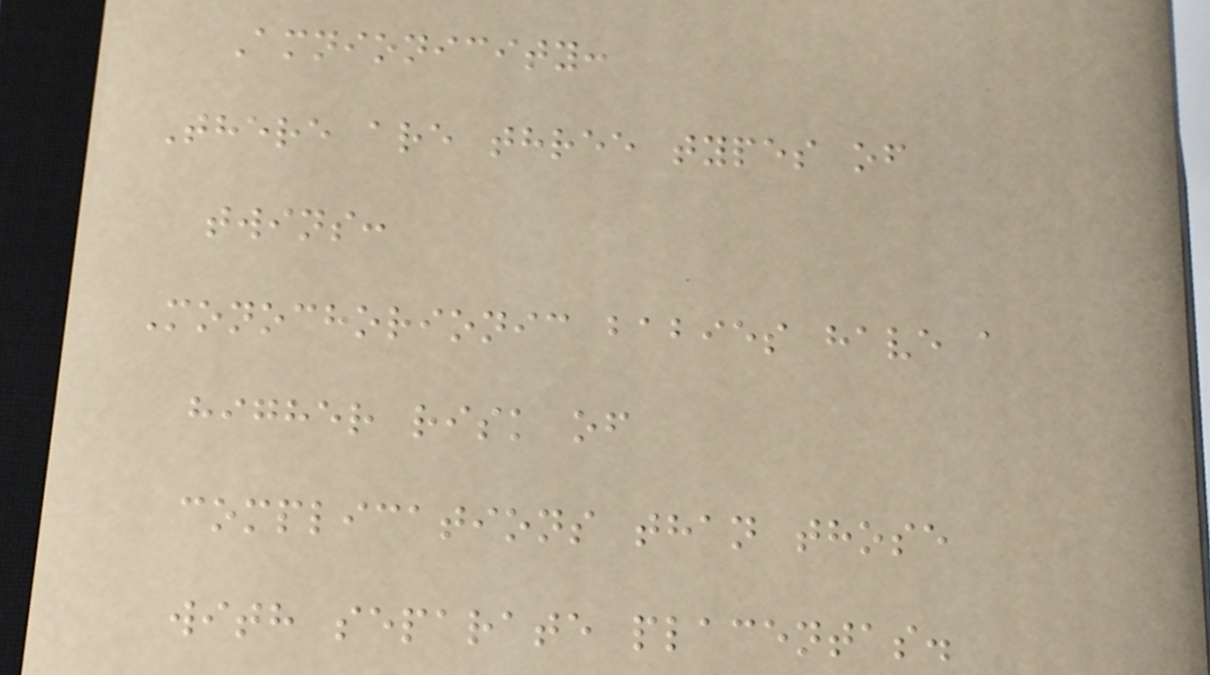Amnionicity:
There are three types of
twins:
Monochorionic babies have a
higher risk of
complications than those
with separate placentas.
